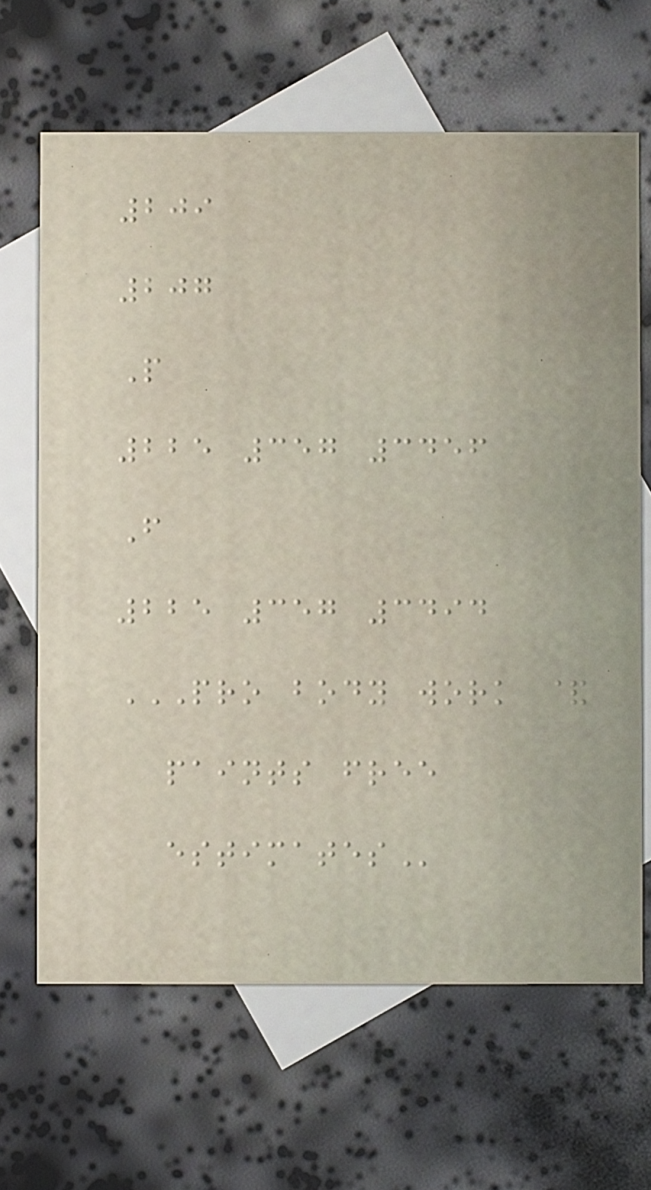209
207
P
225 357 3456
F
225 357 3494
PRO BODY WORK &
PAINTS FREE
ESTIMATES
